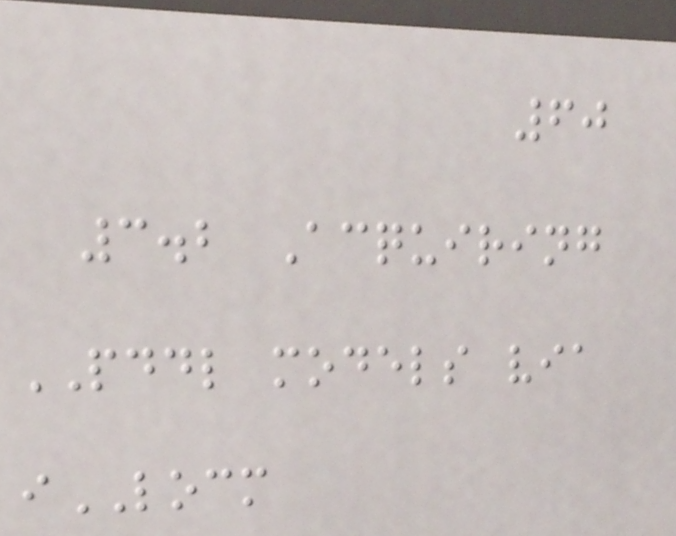60
3.2 Acquiring
PDDL models via
iLOCM
